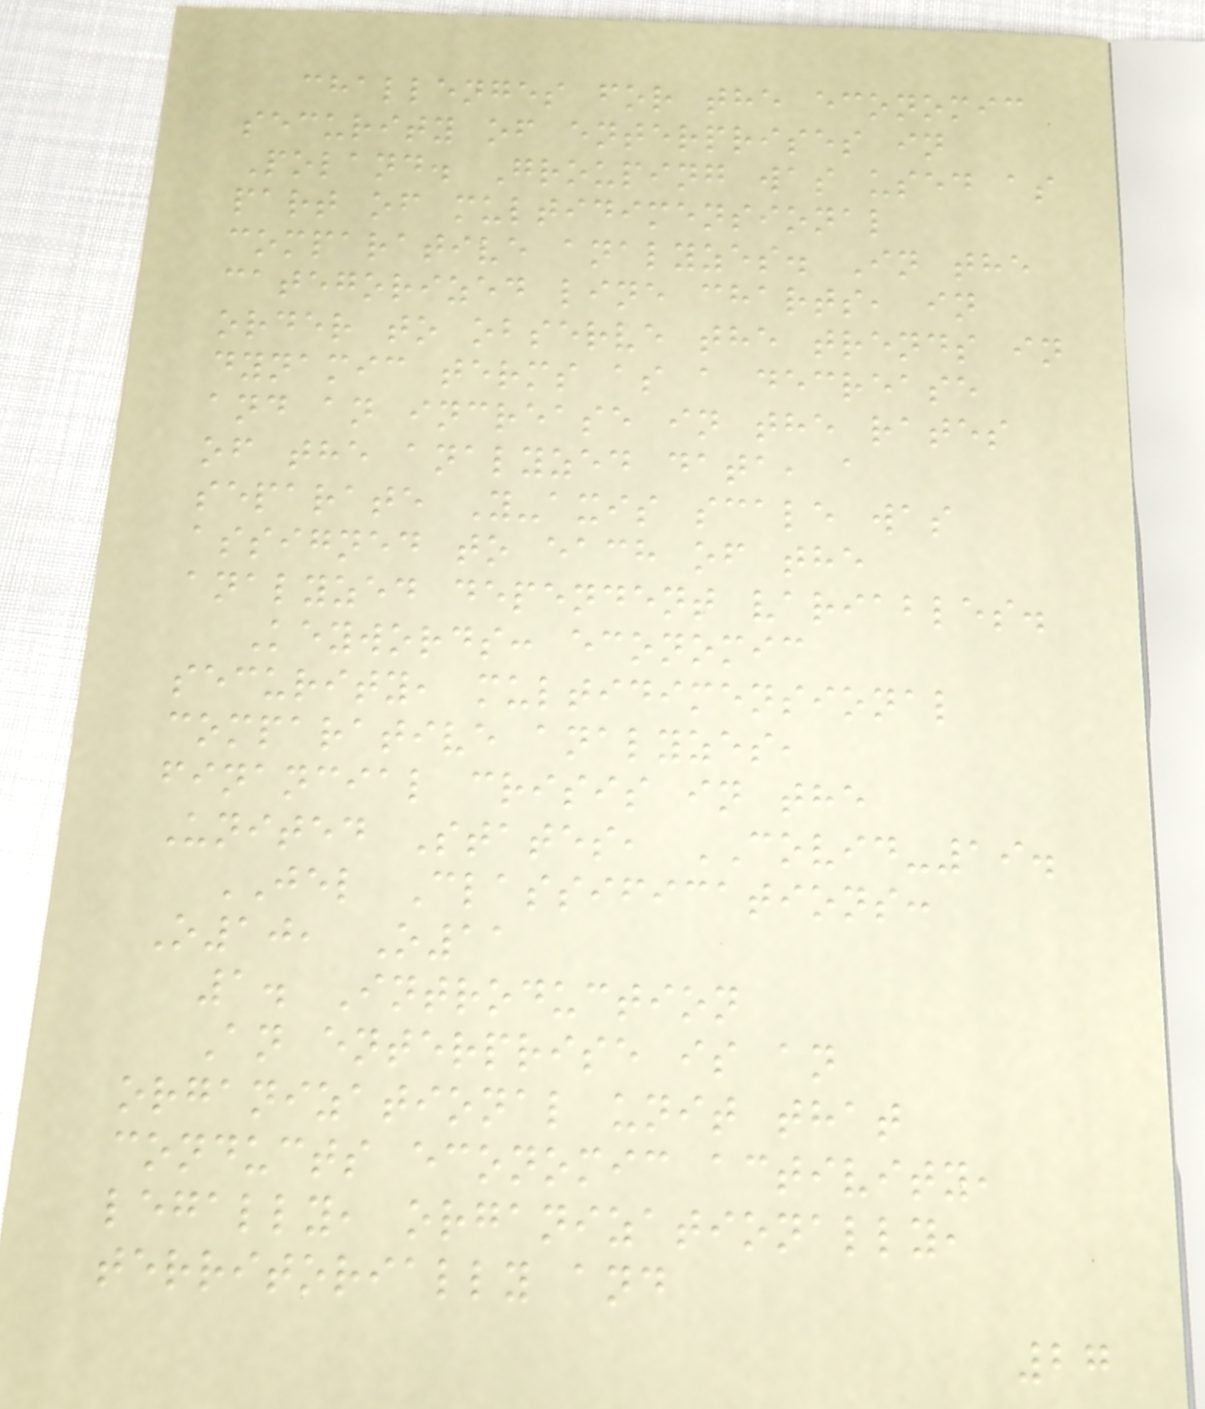challenges for the economic
security of enterprises in
Poland. Grouping was used as
part of multidimensional
comparative analyzes. In the
categorized line charts, in
order to observe the trends in
dynamic terms as a decrease
and an increase in the rates
of the analyzed data, a
separate Y-axis scale was
assigned to each of the
analyzed dependent variables.
Keywords: economic
security, multidimensional
comparative analyzes,
financial crisis in the
United States, COVID-19.
JEL Classifications:
O10, O11
1. Introduction
An enterprise is an
organizational unit that
conducts economic activity,
legally, organizationally,
territorially and
27
